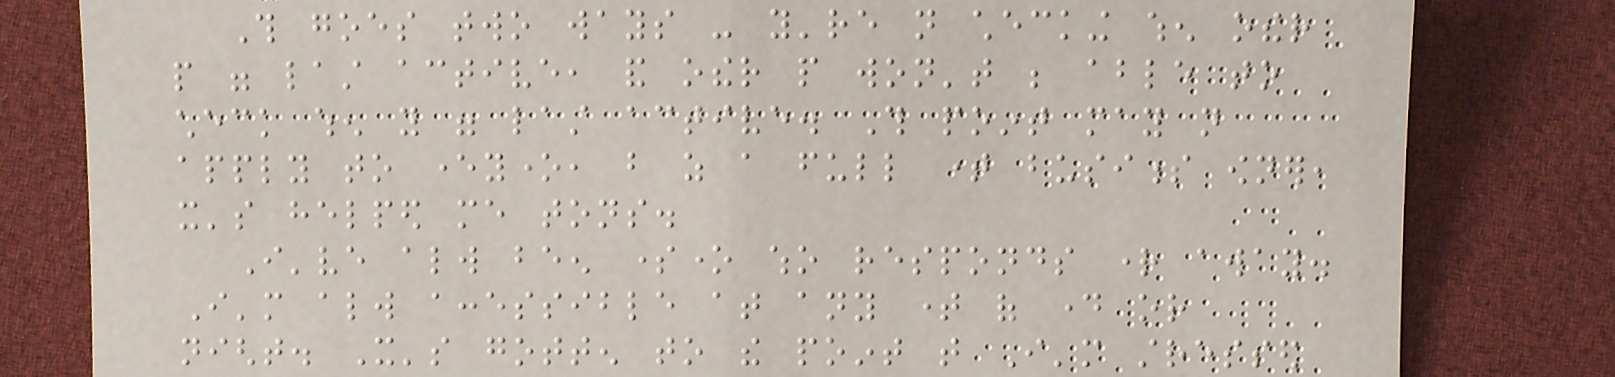This goes two ways - you're not checking when other
people were last active, and other people won't be able to
check when you were last active. This point may not
apply to everyone, but as a full time business owner,
it's helped me tons.
I've always been someone who responds right away.
I'm always accessible at any time of day or
night. It's gotten to the point that I'm stressed
